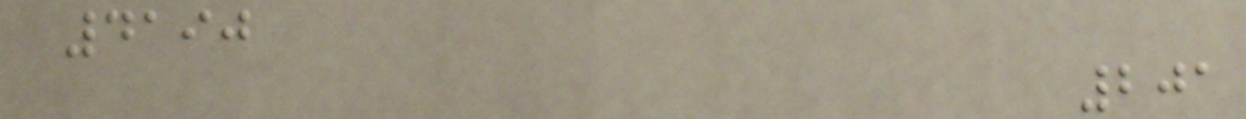4190
201
